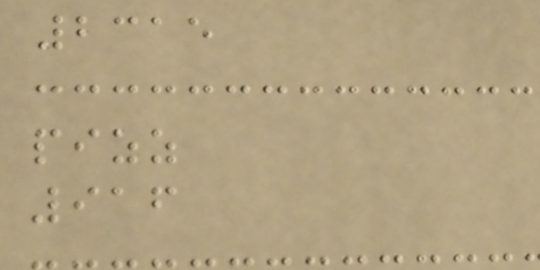2315
pizz
916
